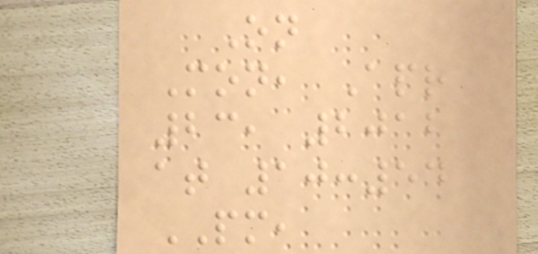On
Mon, Apr
23, 2012
at 10:54
PM,
